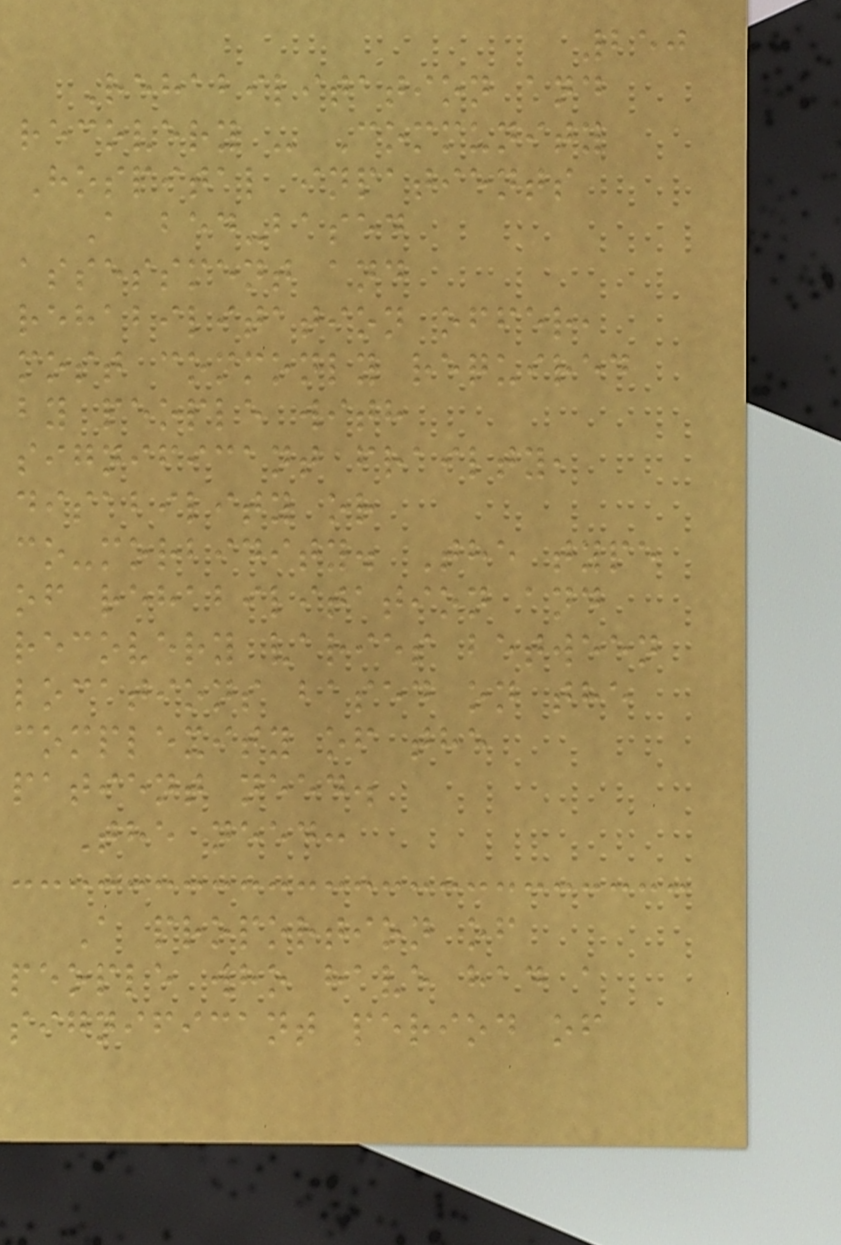250
Rehabilitation and
recovery - Community
Hospital inpatients
A bed-based
assessment and
rehabilitation offer,
most commonly required
by people with
significant frailty,
disability or
co-morbidity. The type
of rehabilitation and
recovery varies between
locations based on the
complexity of the
patient need.
The need:
A proportion of
people who have had a
significant period of
